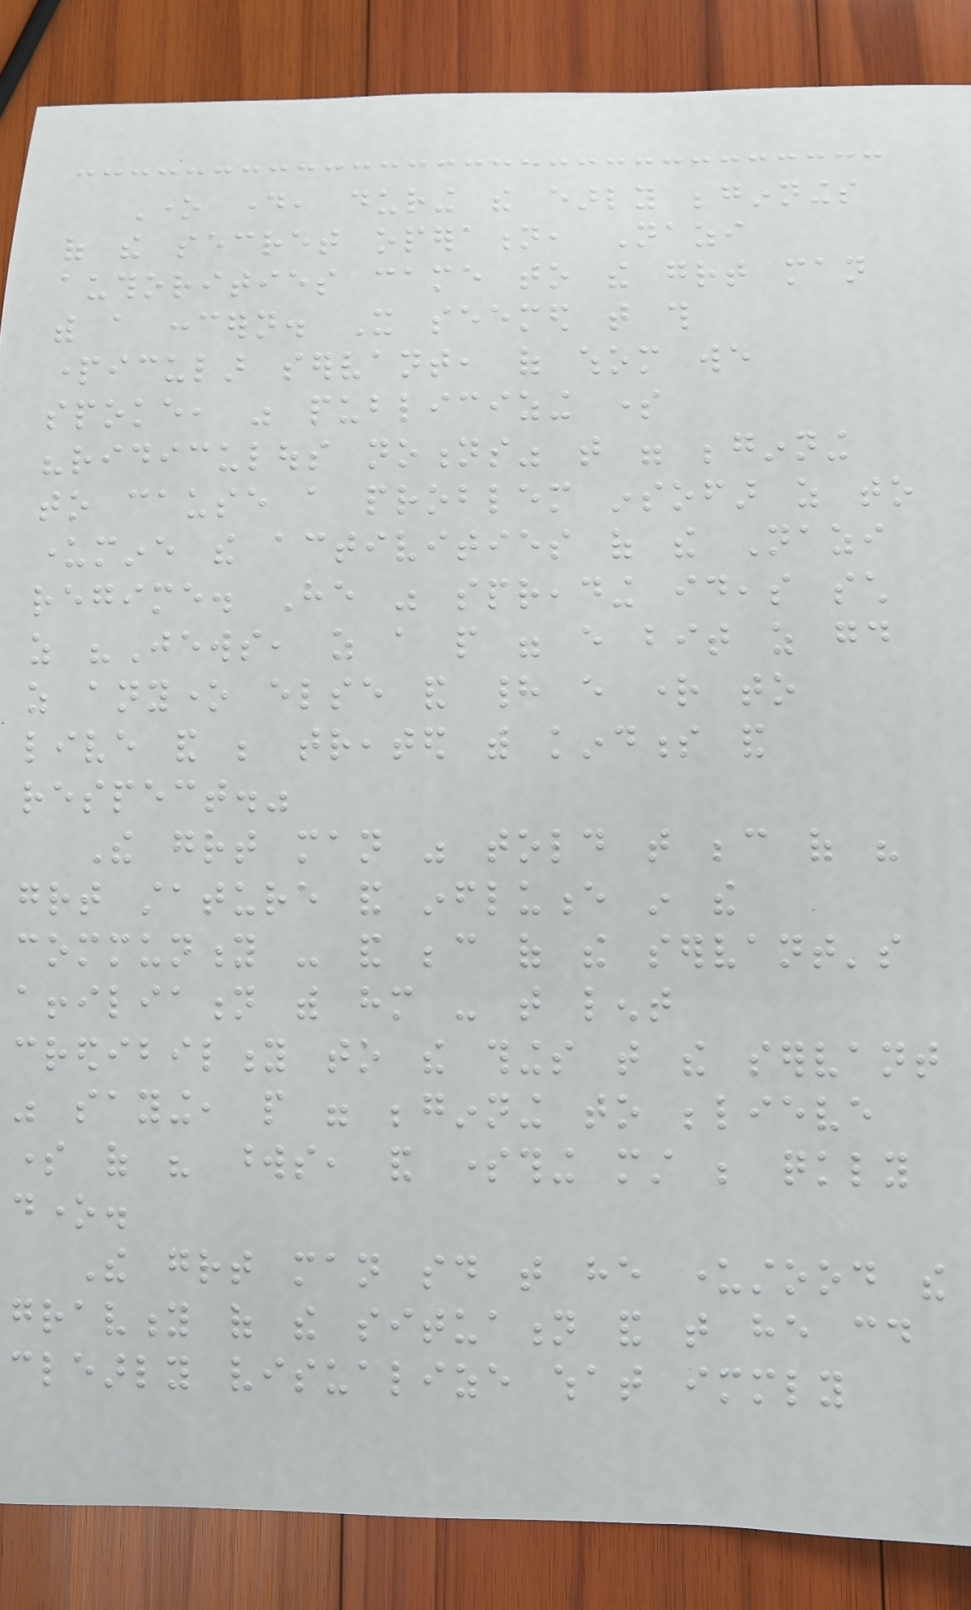One day, during the early beginnings
of the secret operation, Nazi
authorities came to the great man
with a concern. It seemed that this
particular servant, of whom we
spoke, was publicizing some
"ridiculous notions" that were beginning
to cause a problem insofar as to
undermine the activities of the Nazi
regime. He was spreading ideas such
as "Jews, as a people were every bit as good
as anyone else and had every right to
live and be treated with kindness and
respect."
The great man was told that because of his
great stature and influence in the
community - and because of the servant's
affiliation with him - that lent
credibility to the things that the servant
was saying, people were beginning to believe
some of his words, and something must be quickly
done.
The great man said that he understood the
gravity of the situation and that he could
clearly visualize what immediately
